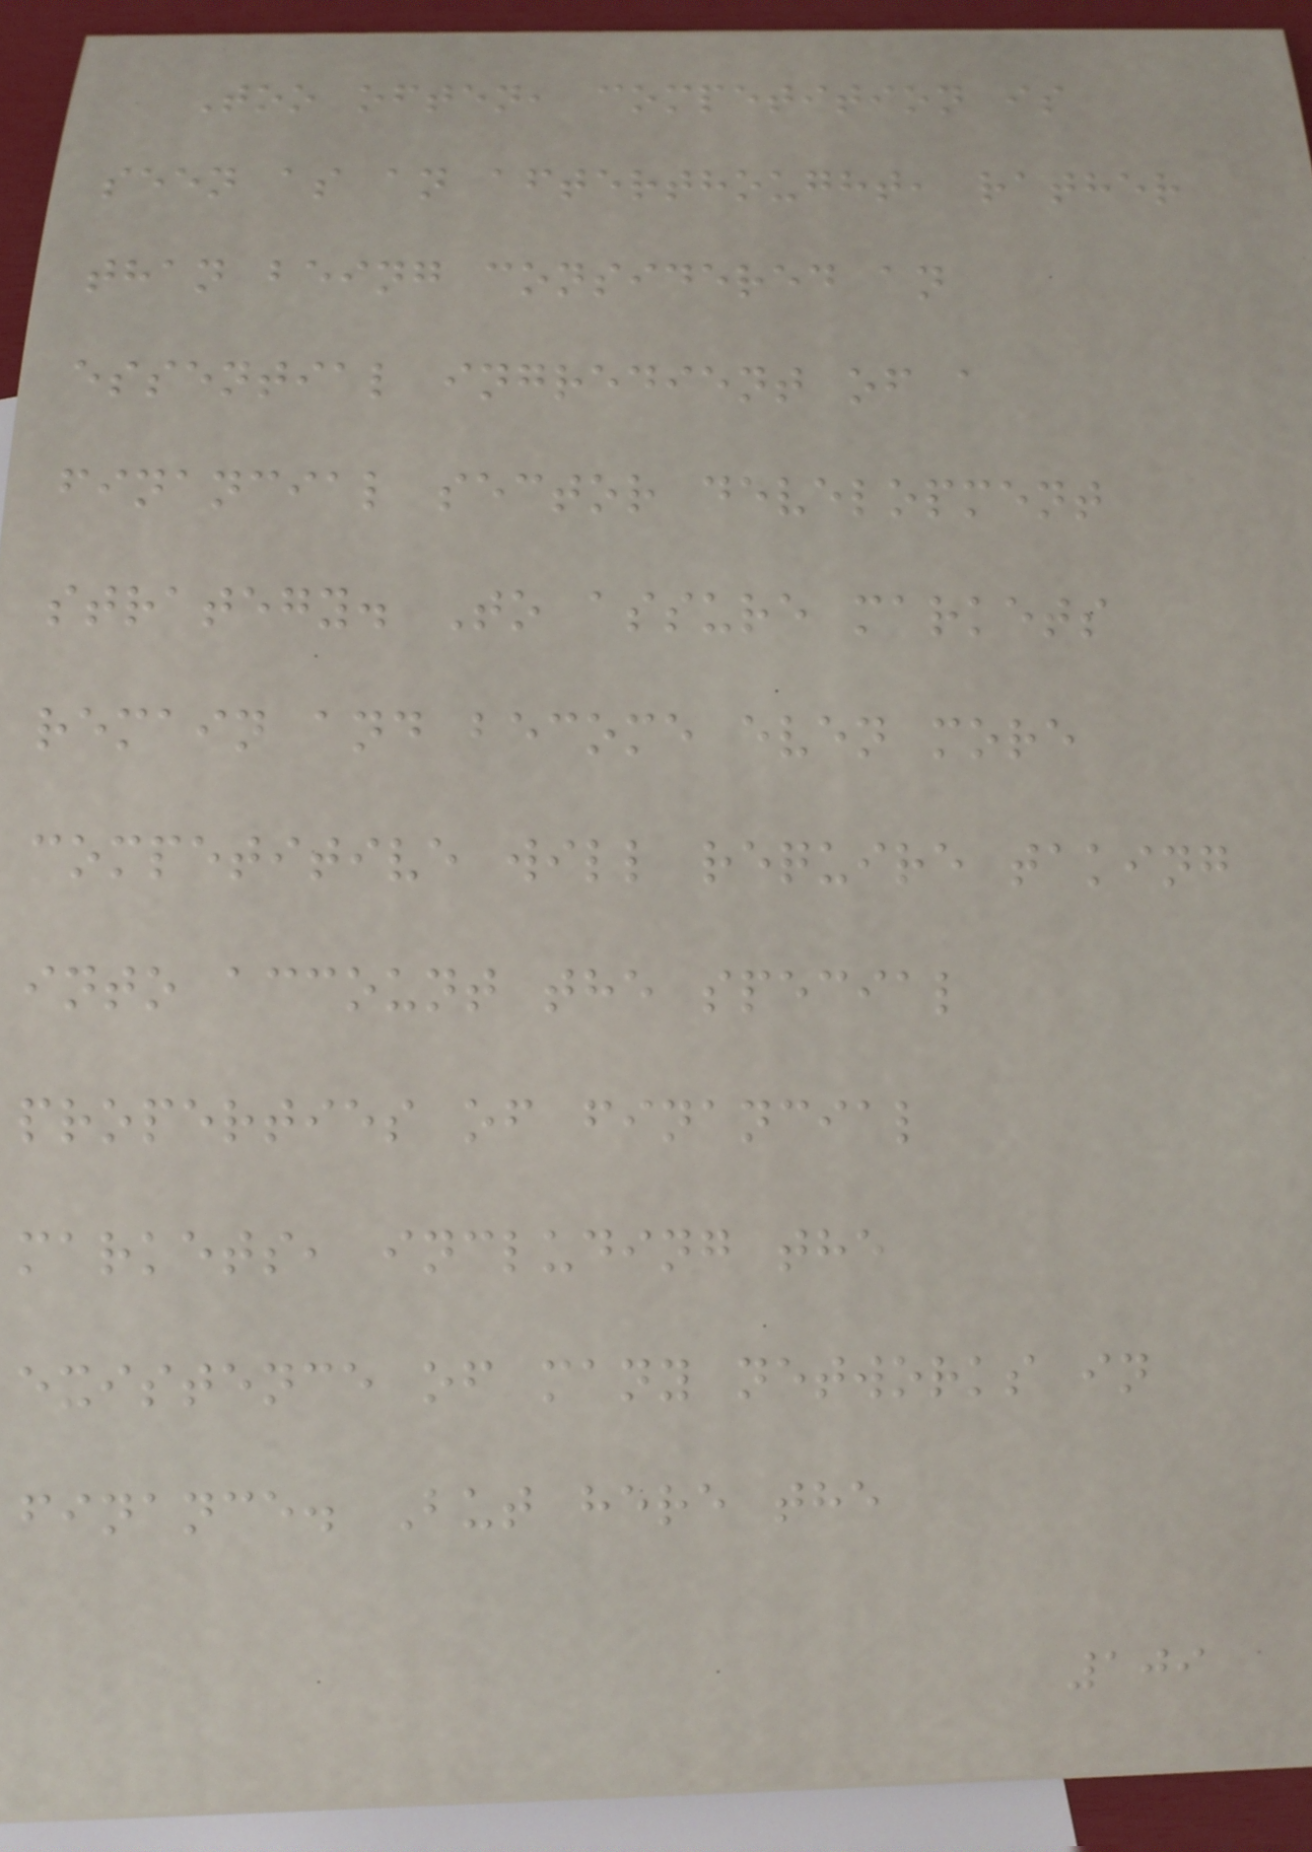Too often, competition is
seen as an afterthought, rather
than being considered an
essential ingredient of a
financial sector development
strategy. To assure markets
remain and become even more
competitive will require taking
into account the special
properties of financial
markets, including the
existence of many networks in
finance. But here the
109
